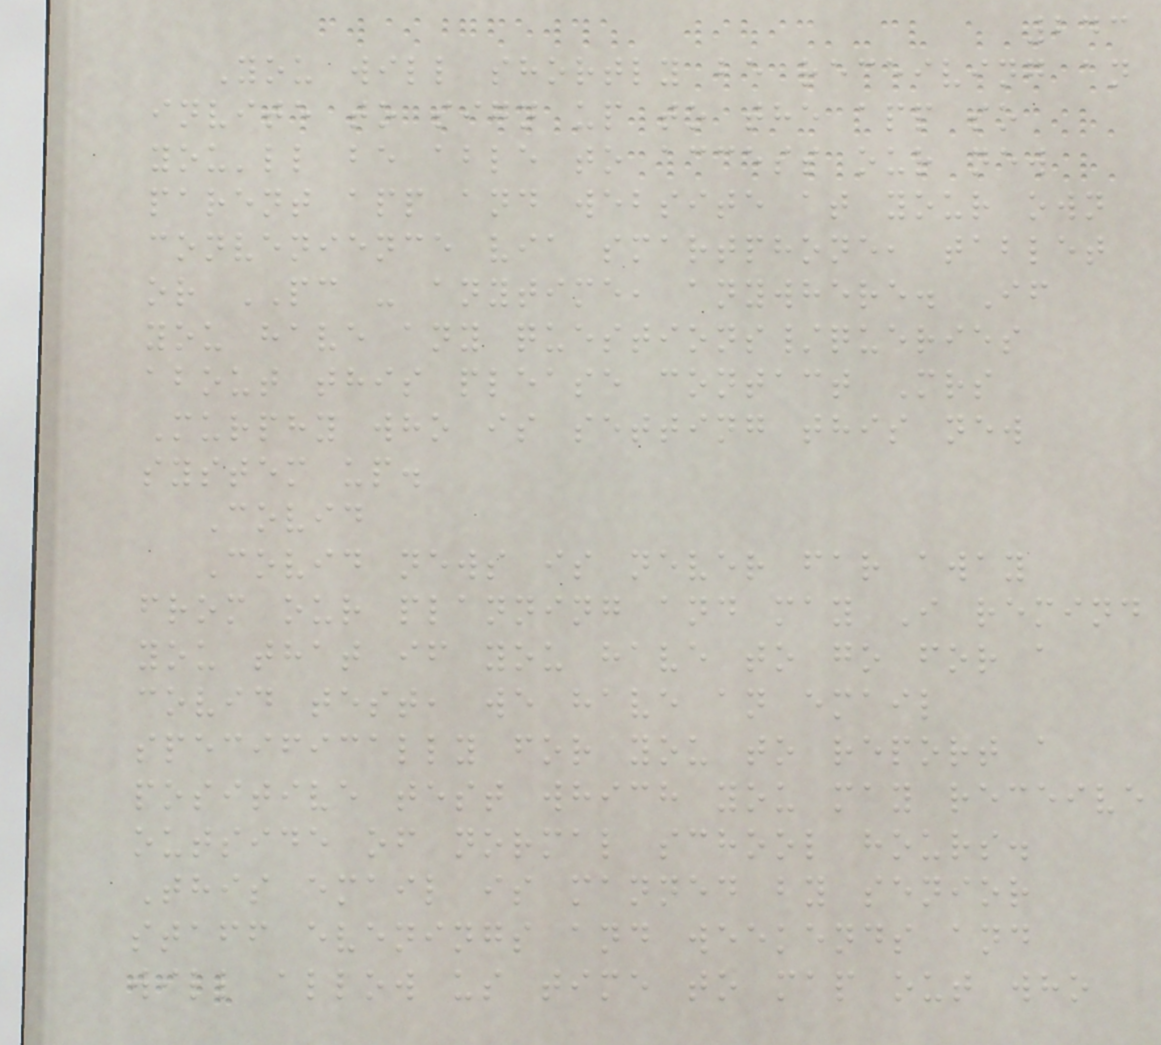243
You will shortly be receiving an
invite to sign up to the app so
you'll be able to access our new
parent app and website at your own
convenience via smartphone, tablet
or PC - anytime, anywhere. If
you have any questions/queries
about this please contact Mrs
Murphy who is setting this new
system up.
Covid
Covid news is never far away
from our planning and may I remind
you that if you have to go for a
covid test, we have an email
specifically for you to report a
positive test which you may receive
outside of normal school hours.
This email is manned by senior
staff evenings and weekends and
will allow us time to map out who
